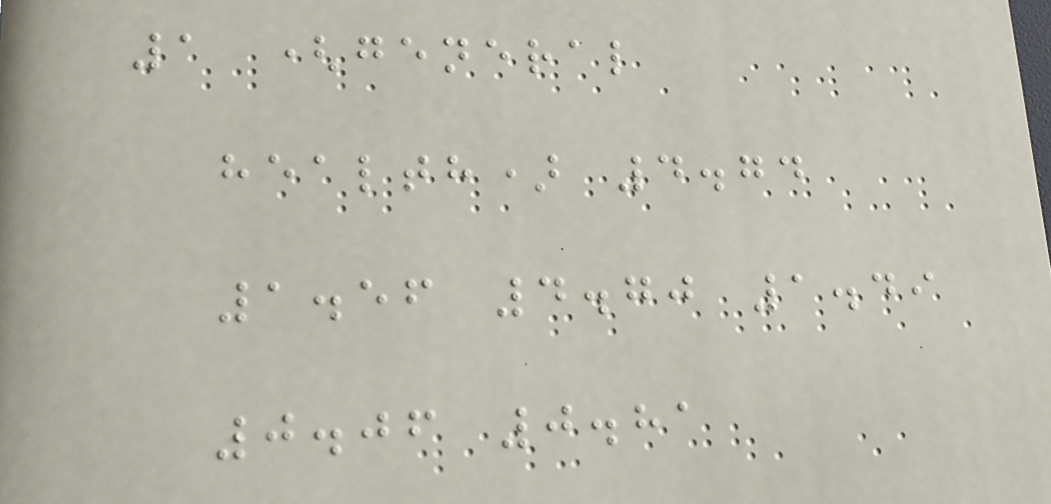1 (general
health) 4.74
1.56 4.70 1.49
0.06 0.81
